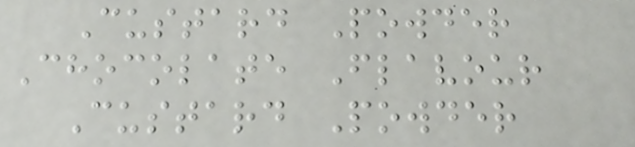Custard Powder
Chocolate Flavour
Custard Powder
